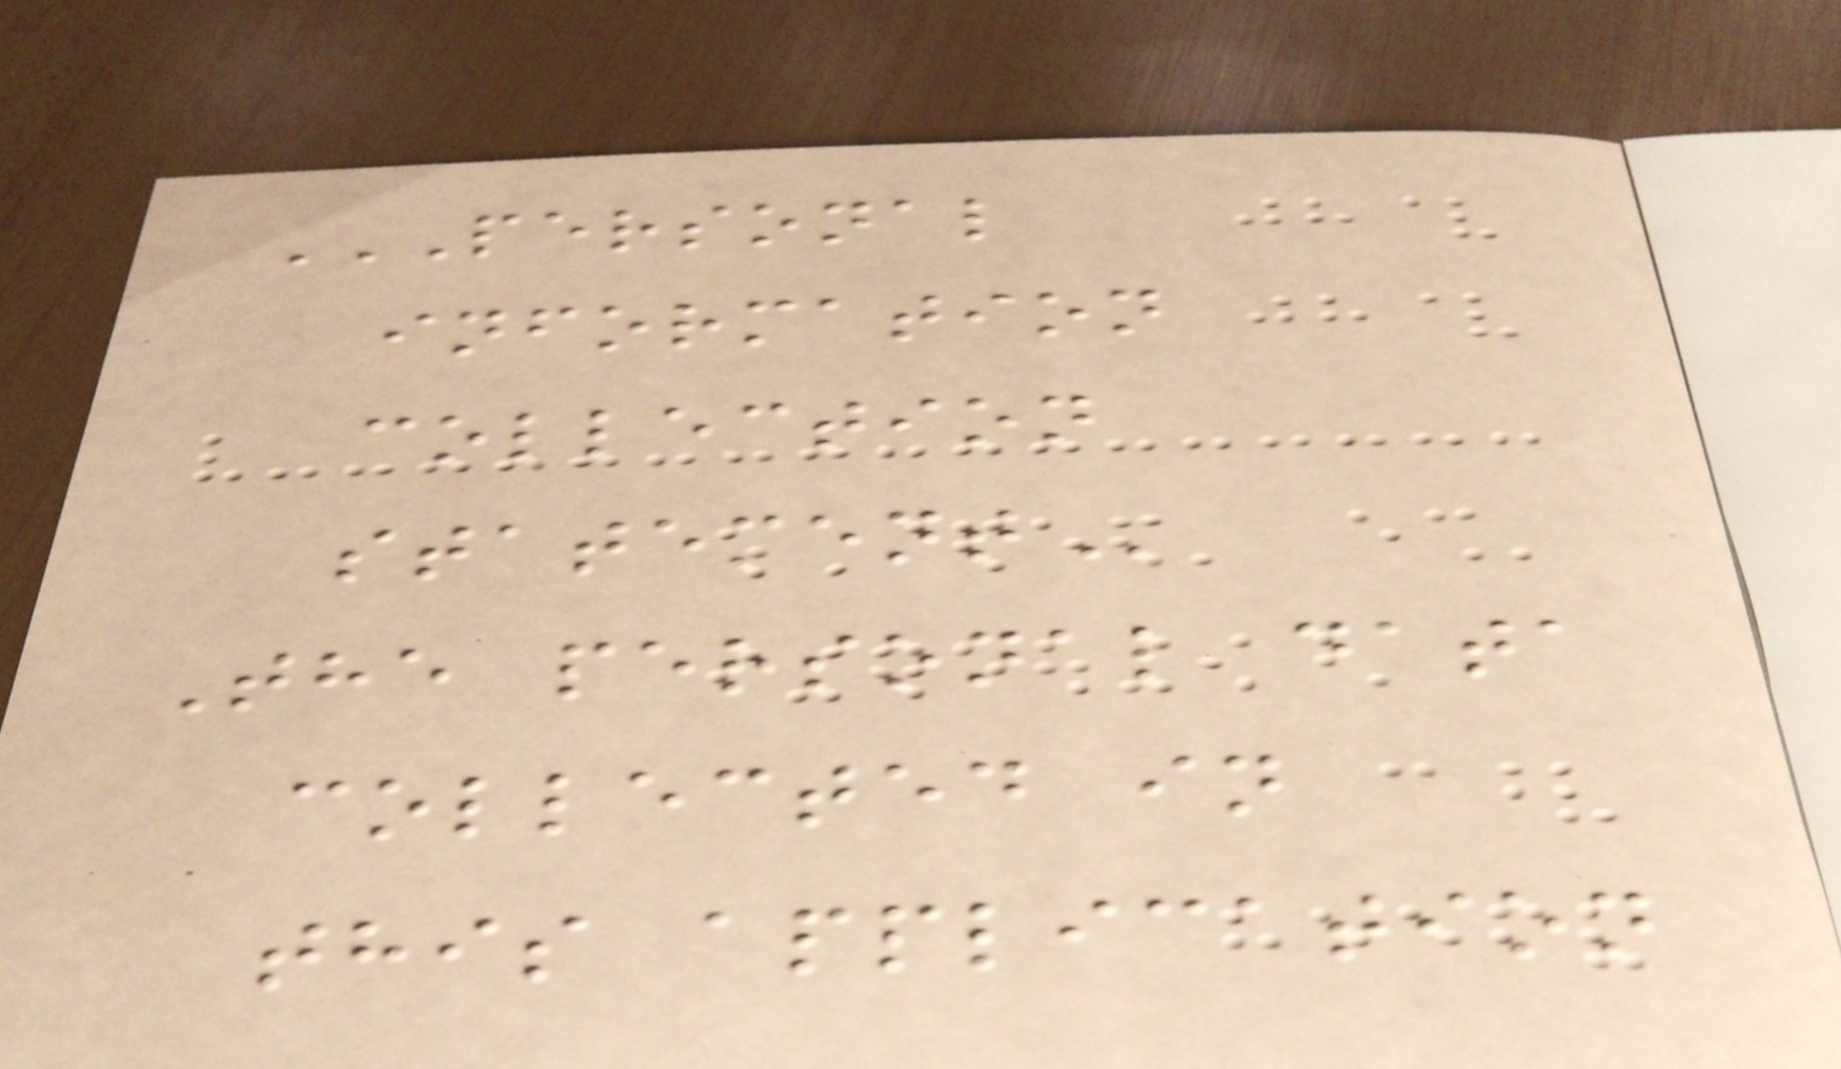PERSONAL
INFORMATION
COLLECTION
STATEMENT
The personal data
collected in
this application
